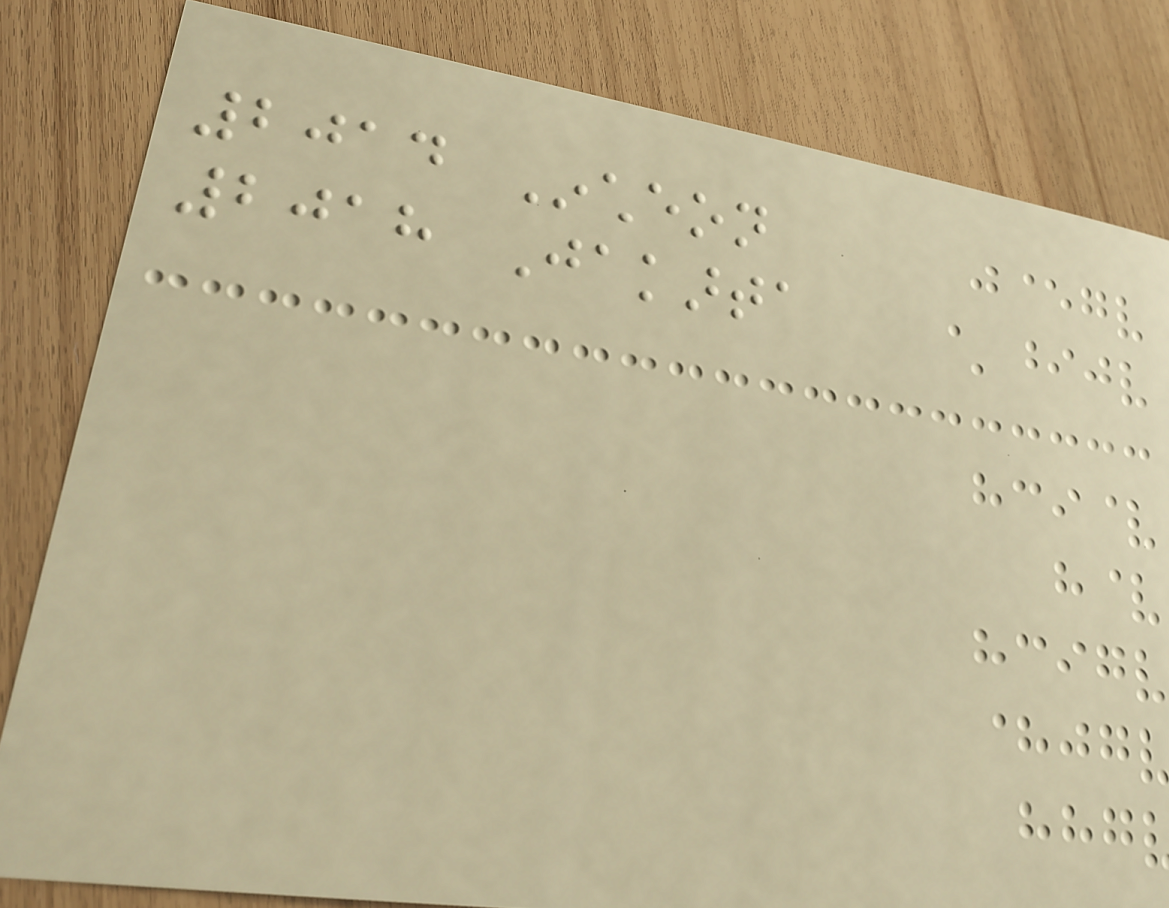2014 Incheon
2018 Jakarta
